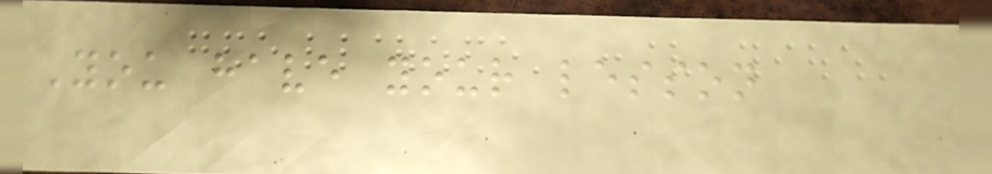You have your lesson
